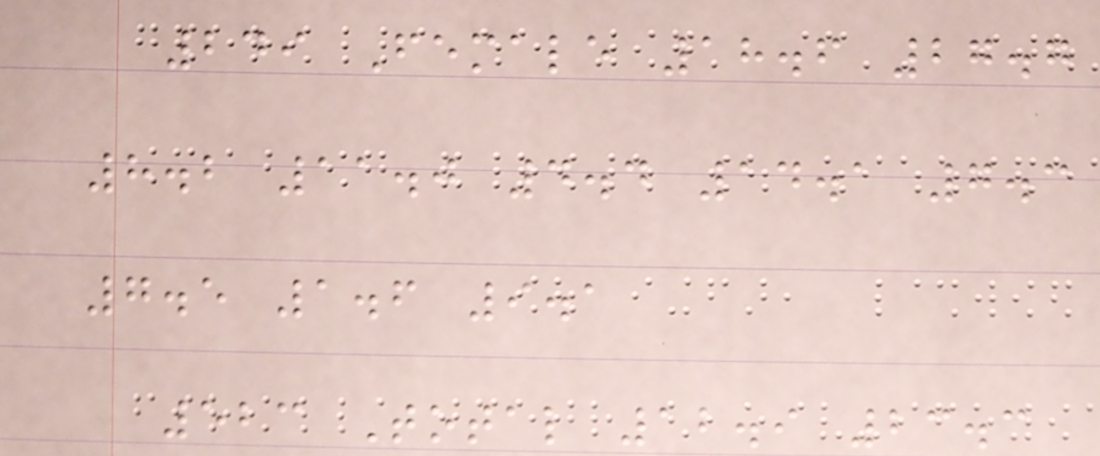249 Female 18.6 27.7
8.2 11.0 4.4 14.1 7.3
7.5 1.6 9.1
523 Total 12.9 23.3
